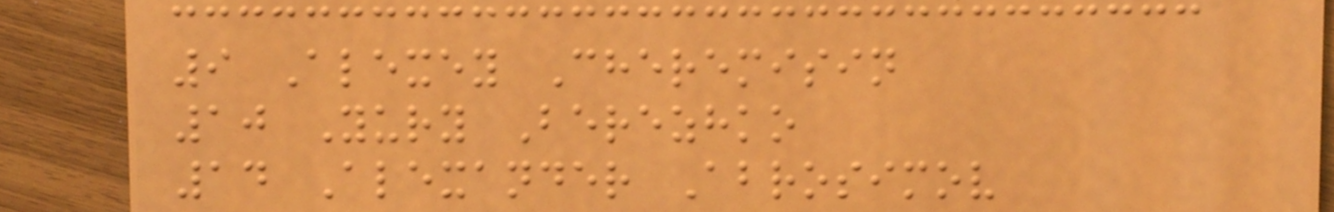9 Alexey Cheremisin
10 Yury Berezhko
14 Alexander Abrosimov
